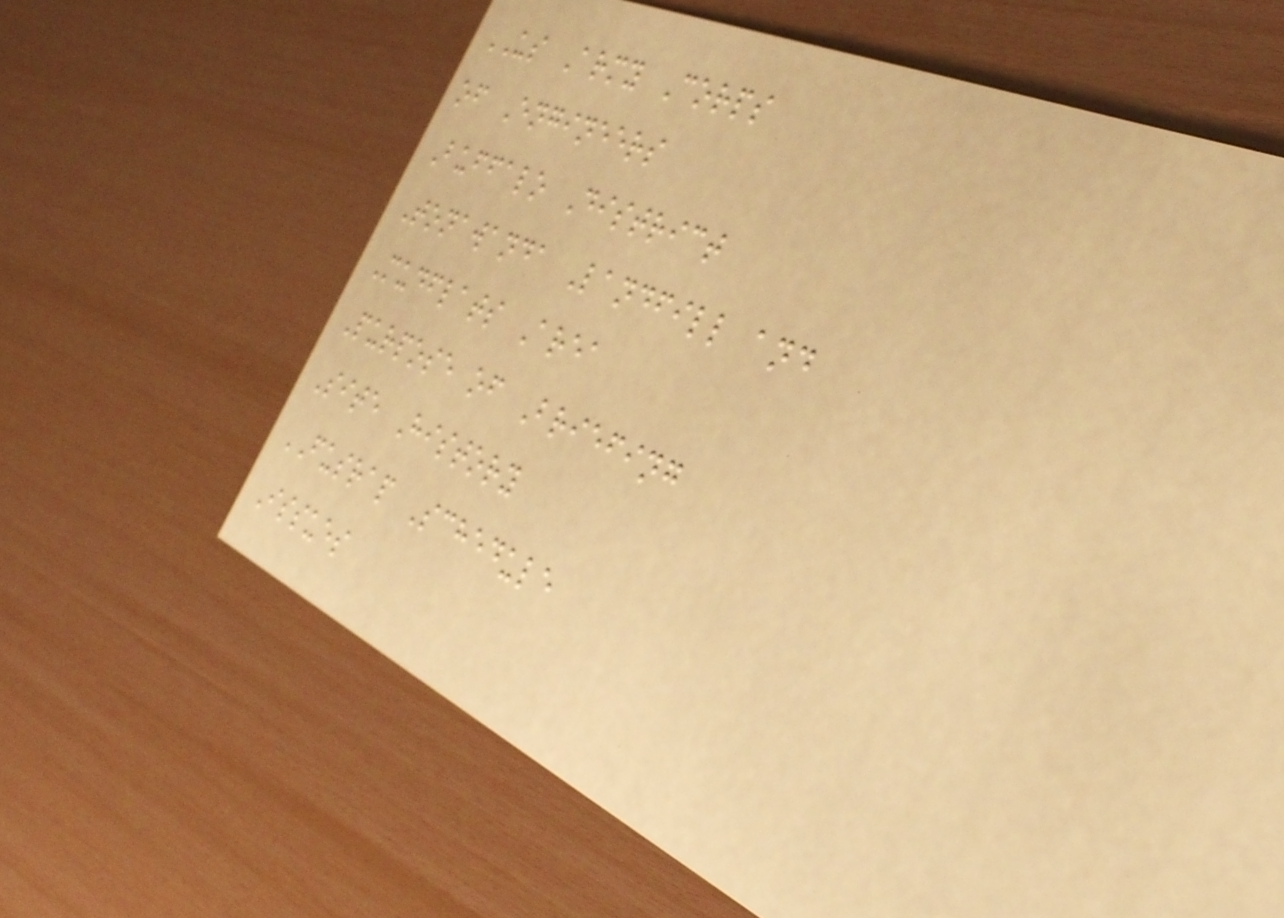US Army Corps
of Engineers
Buffalo District
Tonawanda Landfill and
Mudflats Area
Purpose of Briefing
Site History
FUSRAP Schedule
Issues
